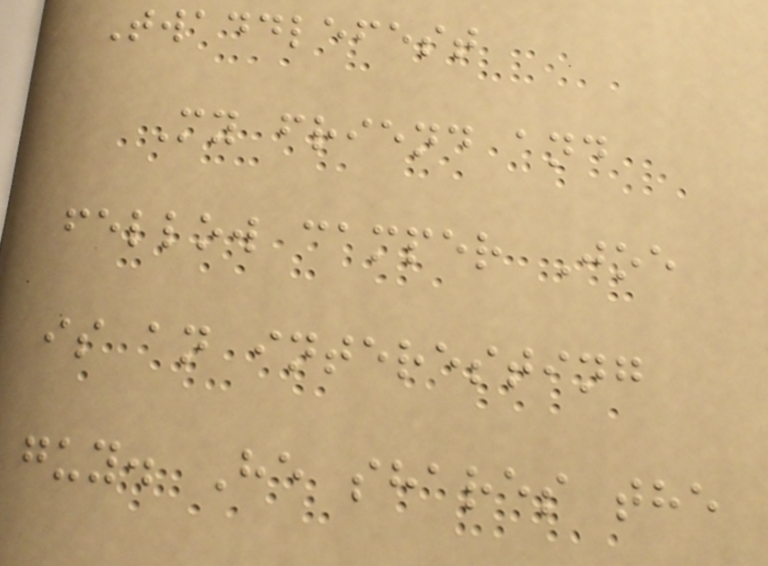Twaddlefest
My friend and
fellow camper Joe
is an interesting
guy. He shares the
